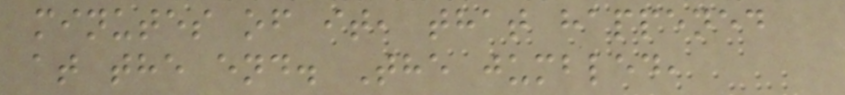minutes of it, that happened
at the end. The jumbled,
